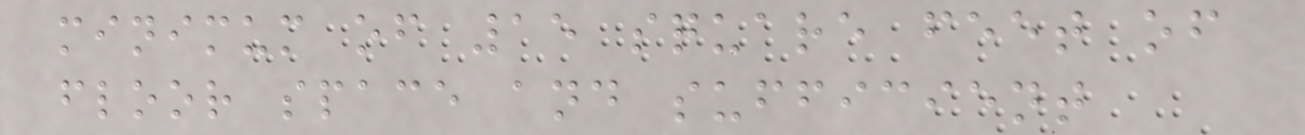minimum of 15 square feet of
floor space and sufficient
